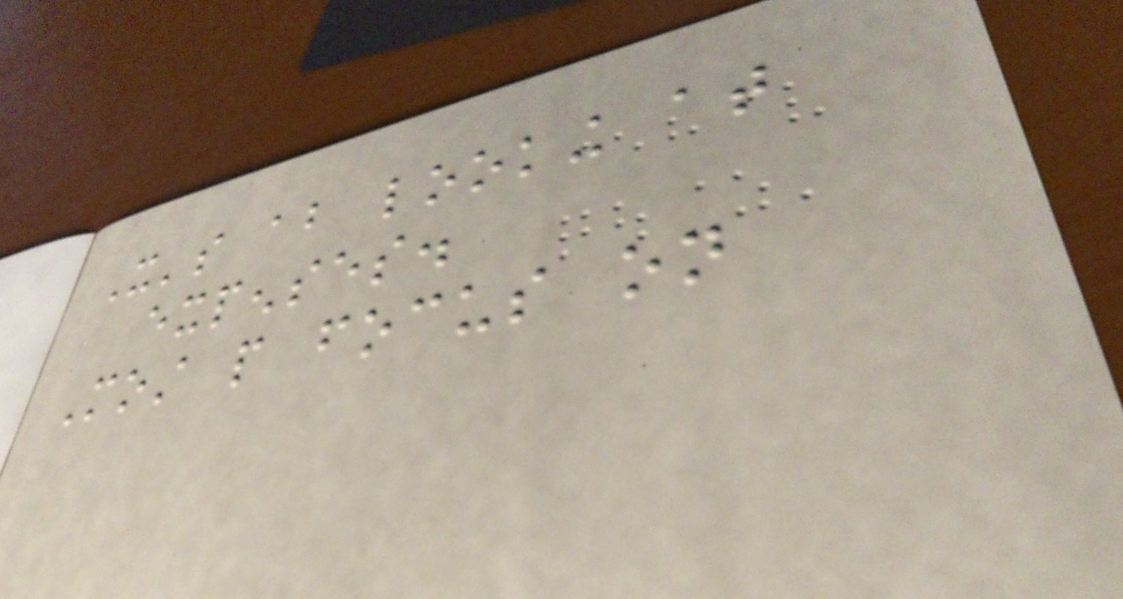It's about looking at
expenses.
Most people focus on
